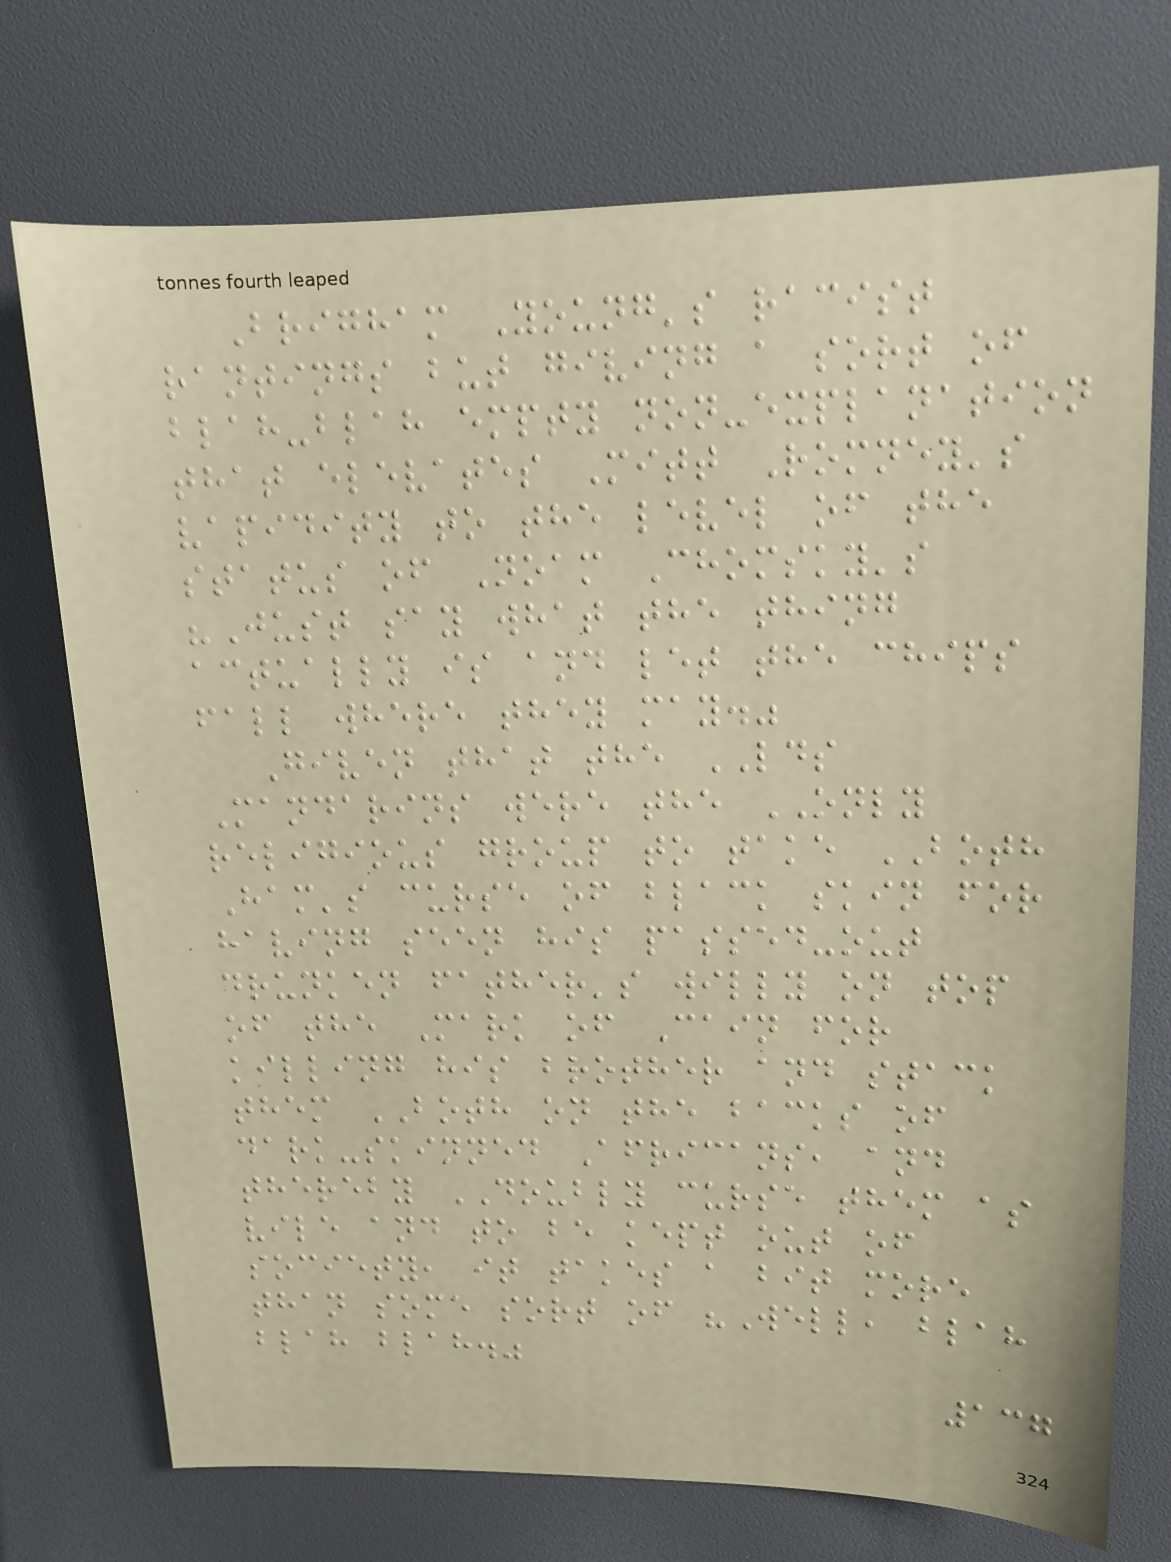Brigham Young's racist
rantings but giving a sort of
blah-blah empty non-explanation
that elevates Mitt Romney's
vapidity to the level of the
status of Noam Chomsky's
"Just say what the thing
actually is and let the chips
fall where they may."
Given that the LDS
Mandarins were the ONLY
religious group to take BOTH
Ham's curse of black skin for
having seen his passed-out
drunken father's willy on top
of the Mark of Cain for
killing his brother and stack
them BOTH on the backs of
dark-skinned Africans, and
thereby DOUBLY curse them as
vile and to be kept out of
society, it takes a bit more
than some sort of "Well, blah
blah blah."
137
